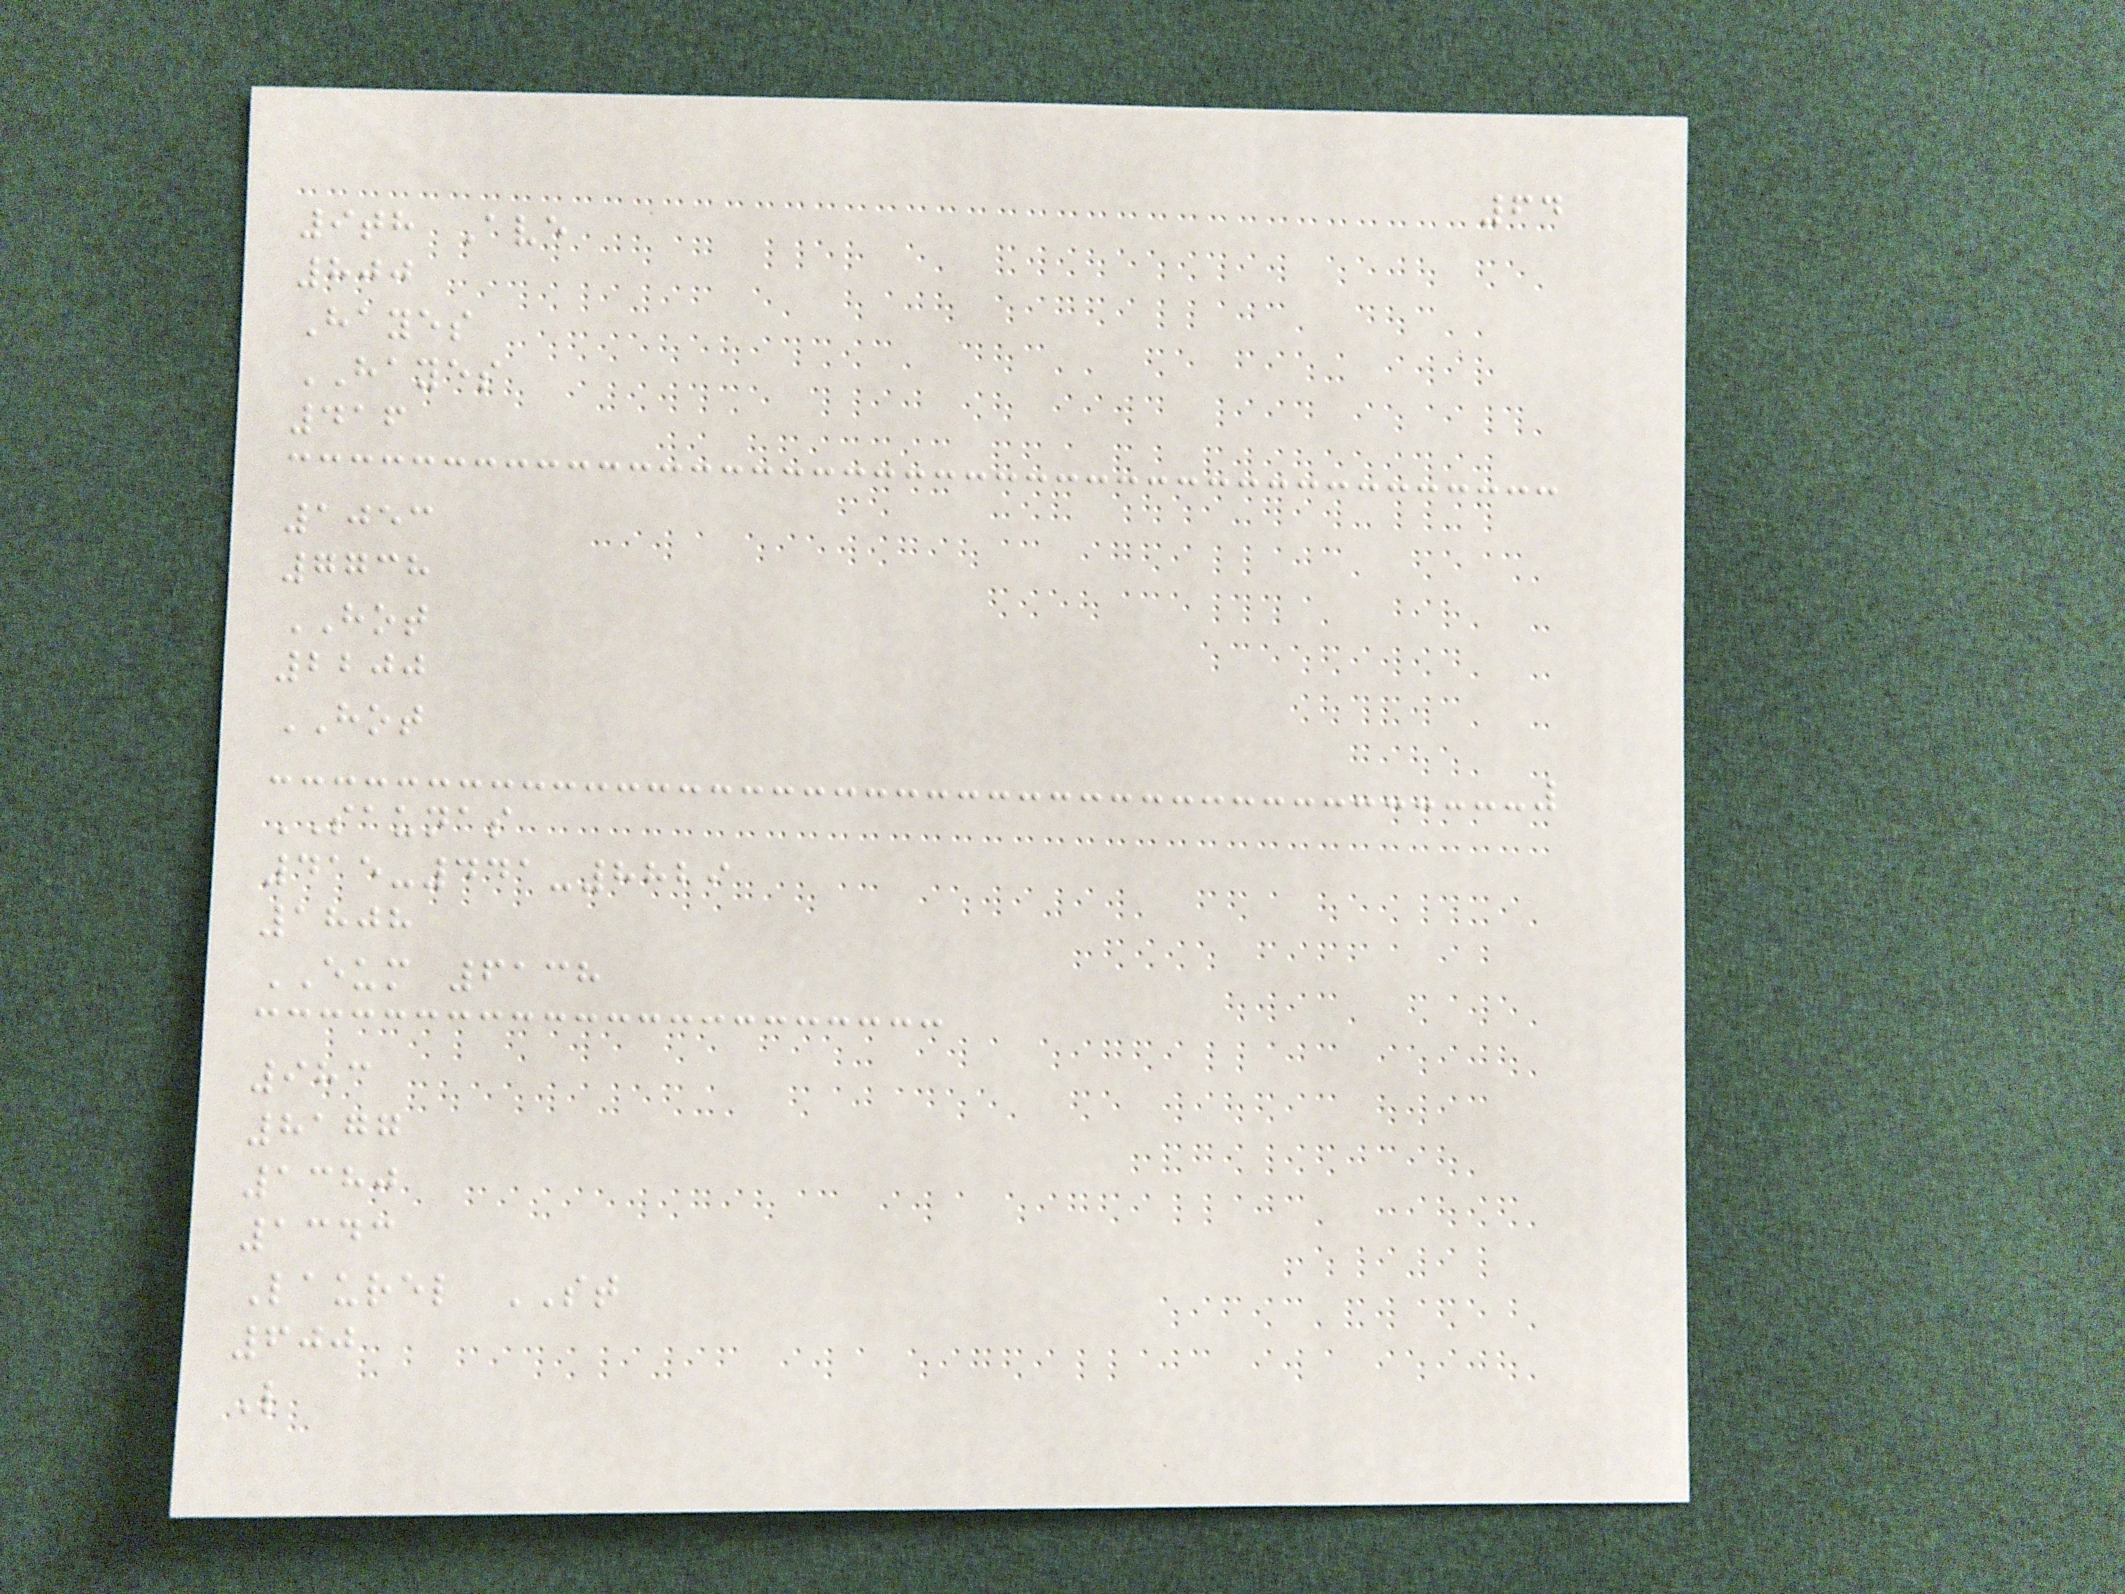64
9th Ave
800
Hayes
HAYES
416
1053
7738
HOT
2200
HOT
SAUNAS
415-441-8829
1808
EUM 6138
983
8177
1380
1343
Laurel ST
600
L
